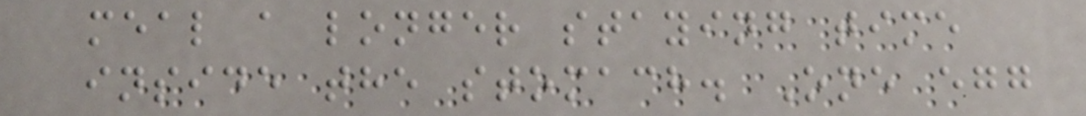meal a longer staying time
inside the stomach. One egg
